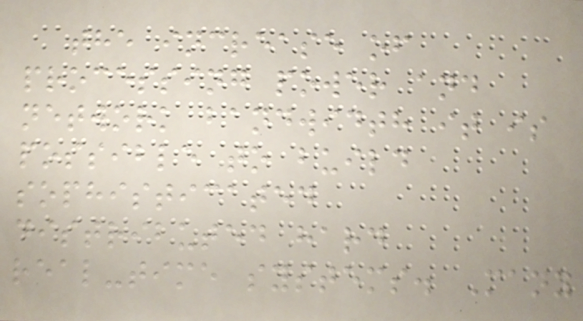the increase of
processing power and
network bandwidth it is
possible to build
sophisticated
distributed hard
real-time systems. Many
